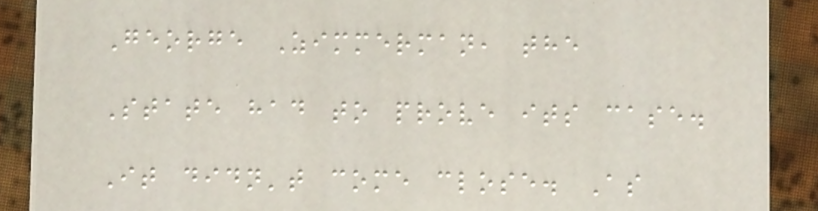George Zimmerman, the
State had to prove its case.
It didn't come close. As
